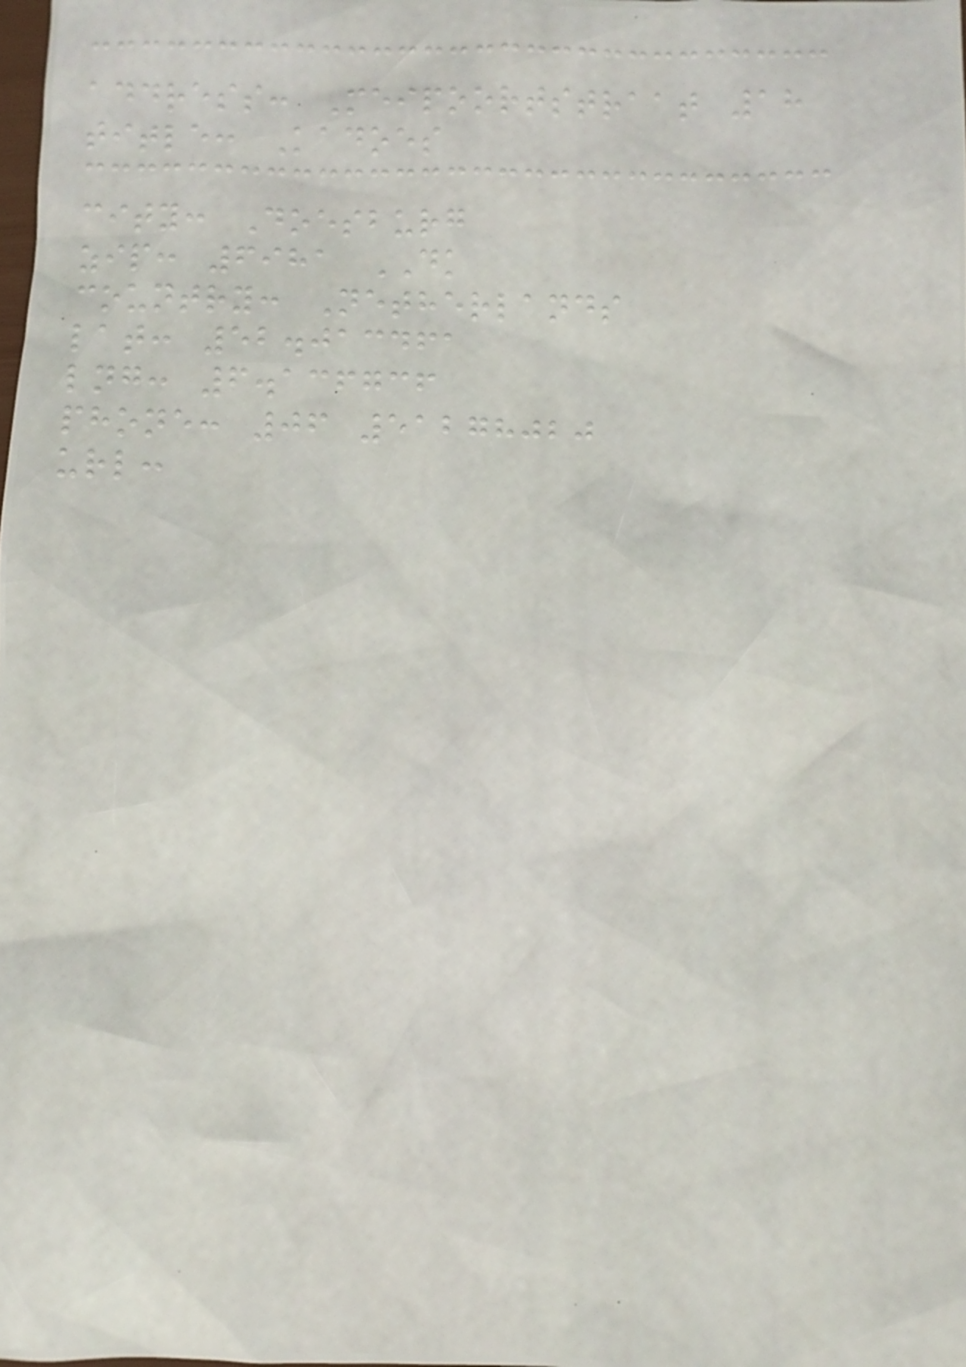address: Meipoortstraat 18
title: Kadoes
city: Doesburg
zip: 6981 DK
country: Netherlands
lat: 52.013461
lng: 6.136736
phone: 06 51278020
url:
